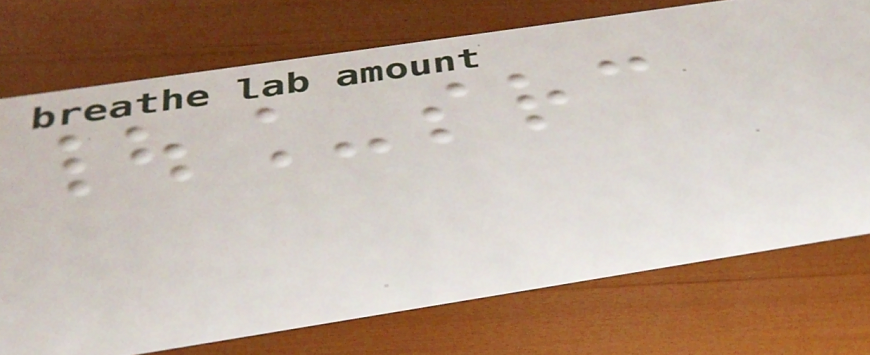|_src
